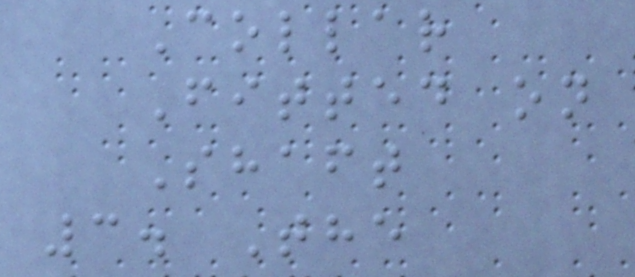Collar
Fitted on
Shaft
3. The
